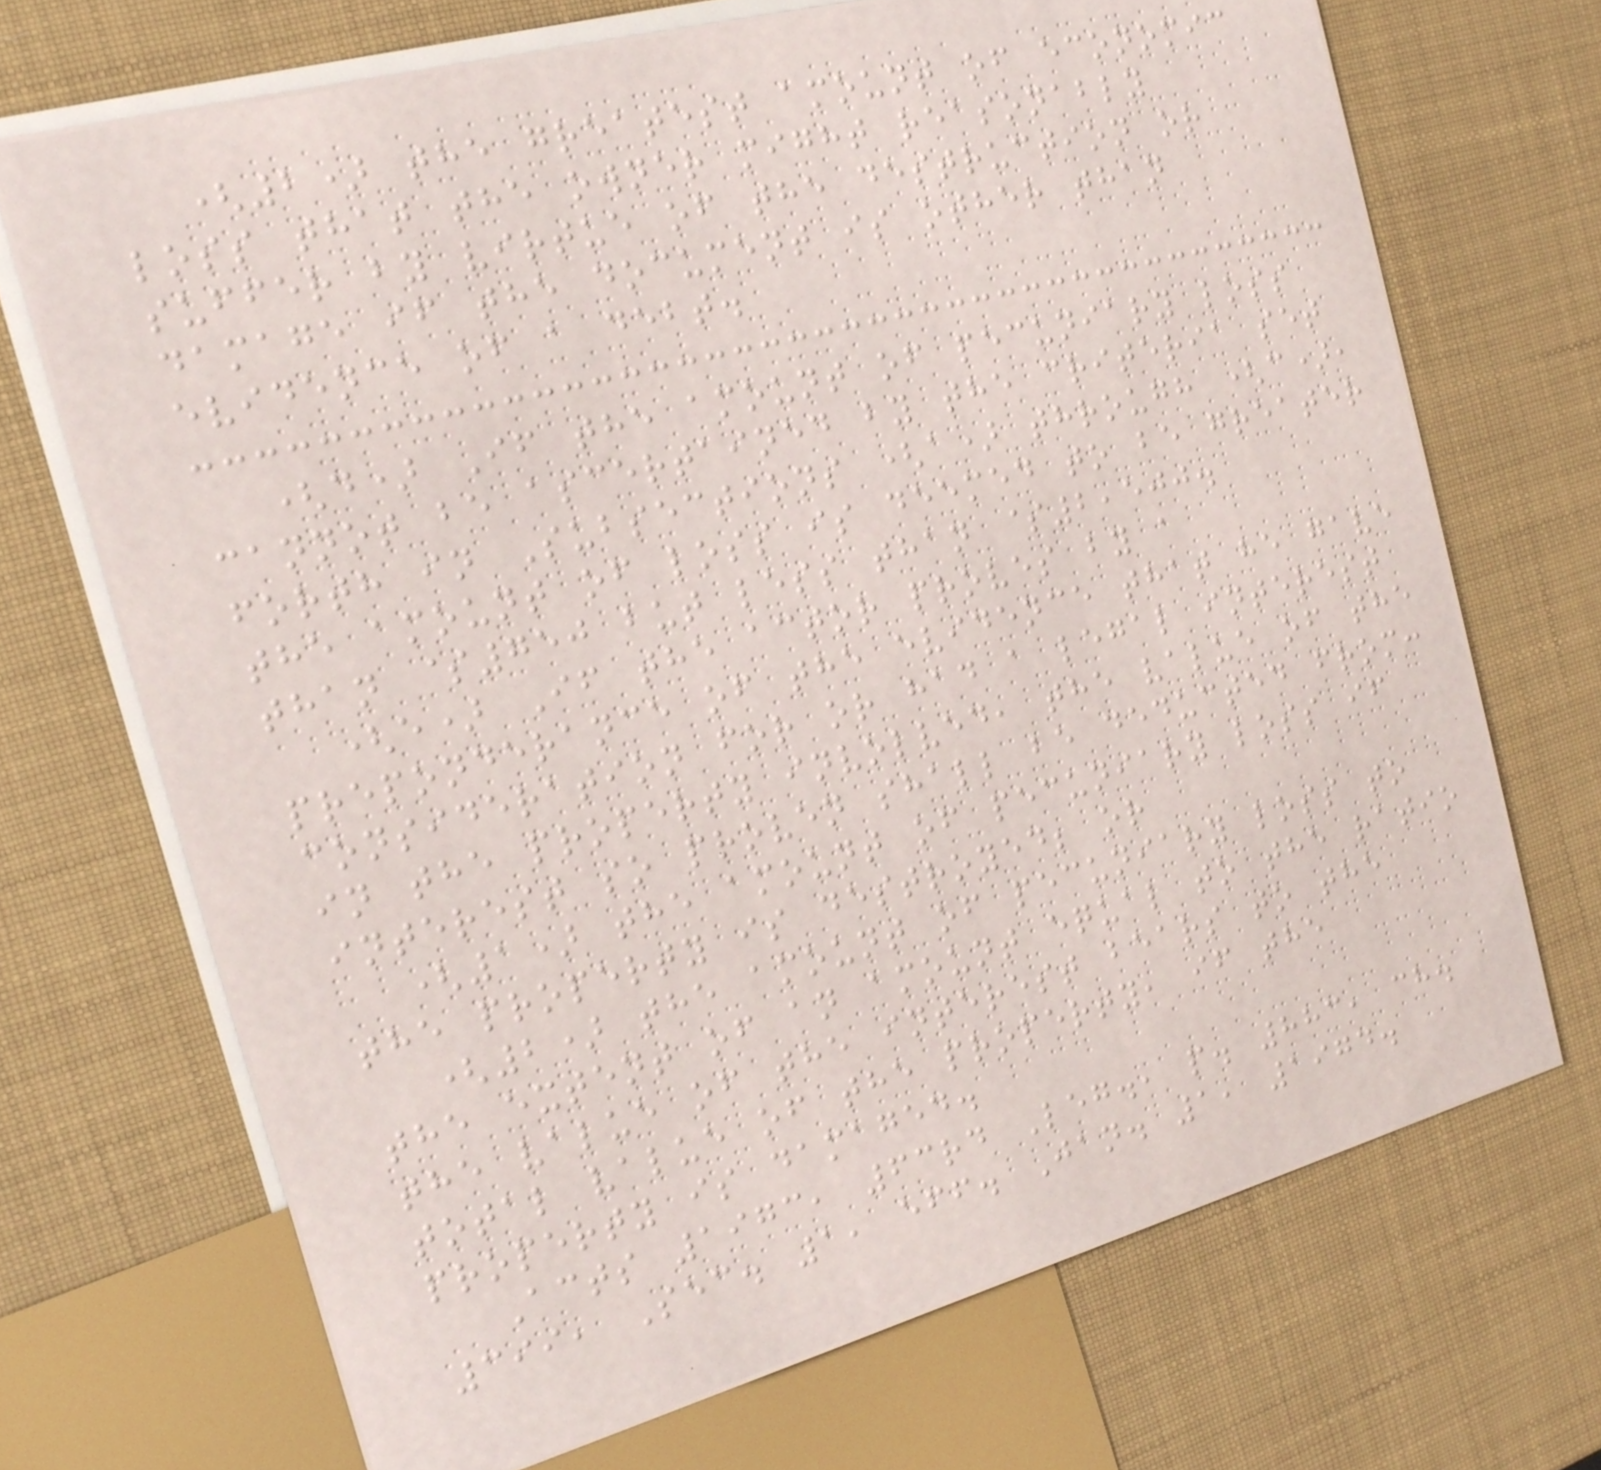(2) the greatest amount of economic
loss that the owner might reasonably
suffer by virtue of the destruction or
damage if the document is other than
evidence of a debt.
(d) If the amount of pecuniary loss
cannot be ascertained by the criteria set
forth in Subsections (a) through (c),
the amount of loss is deemed to be greater
than $750 but less than $2,500.
(e) If the actor proves by a
preponderance of the evidence that he gave
consideration for or had a legal interest
in the property involved, the value of the
interest so proven shall be deducted from:
(1) the amount of pecuniary loss if
the property is destroyed; or
(2) the amount of pecuniary loss to
the extent of an amount equal to the ratio
the value of the interest bears to the
total value of the property, if the
property is damaged.
Acts 1973, 63rd Leg., p. 883, ch.
399, Sec. 1, eff. Jan. 1, 1974.
